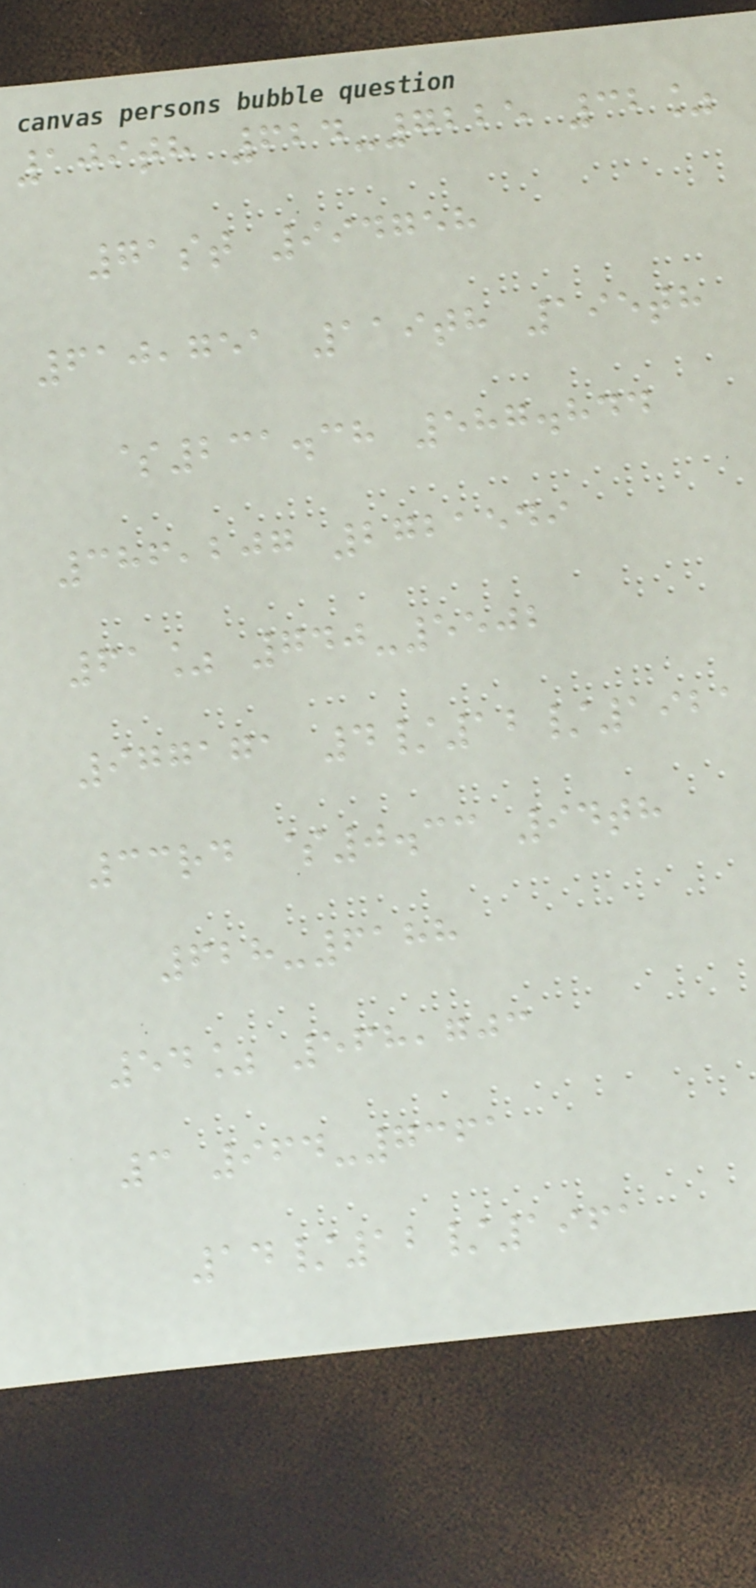109th 624-7225 32%
71st 994758
610,751 119th 195th
$231.38 587.844
386,207 2721549
61% 740-5502
977171 4/12/1921
33rd $0.33 94th
628-6188
54% 568,703
3 964-7361
14/12/1961
